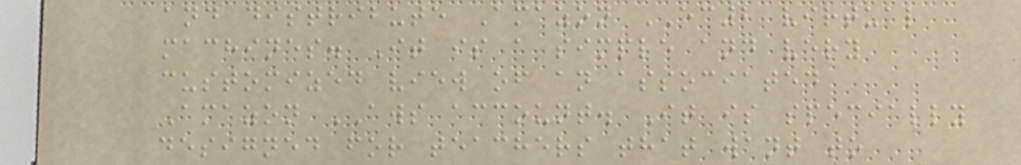and distribute Amazon EC2 virtual
machines. It is a simple and very
customized view of an associated
Amazon AWS account. It is specially
designed for teachers that want to
